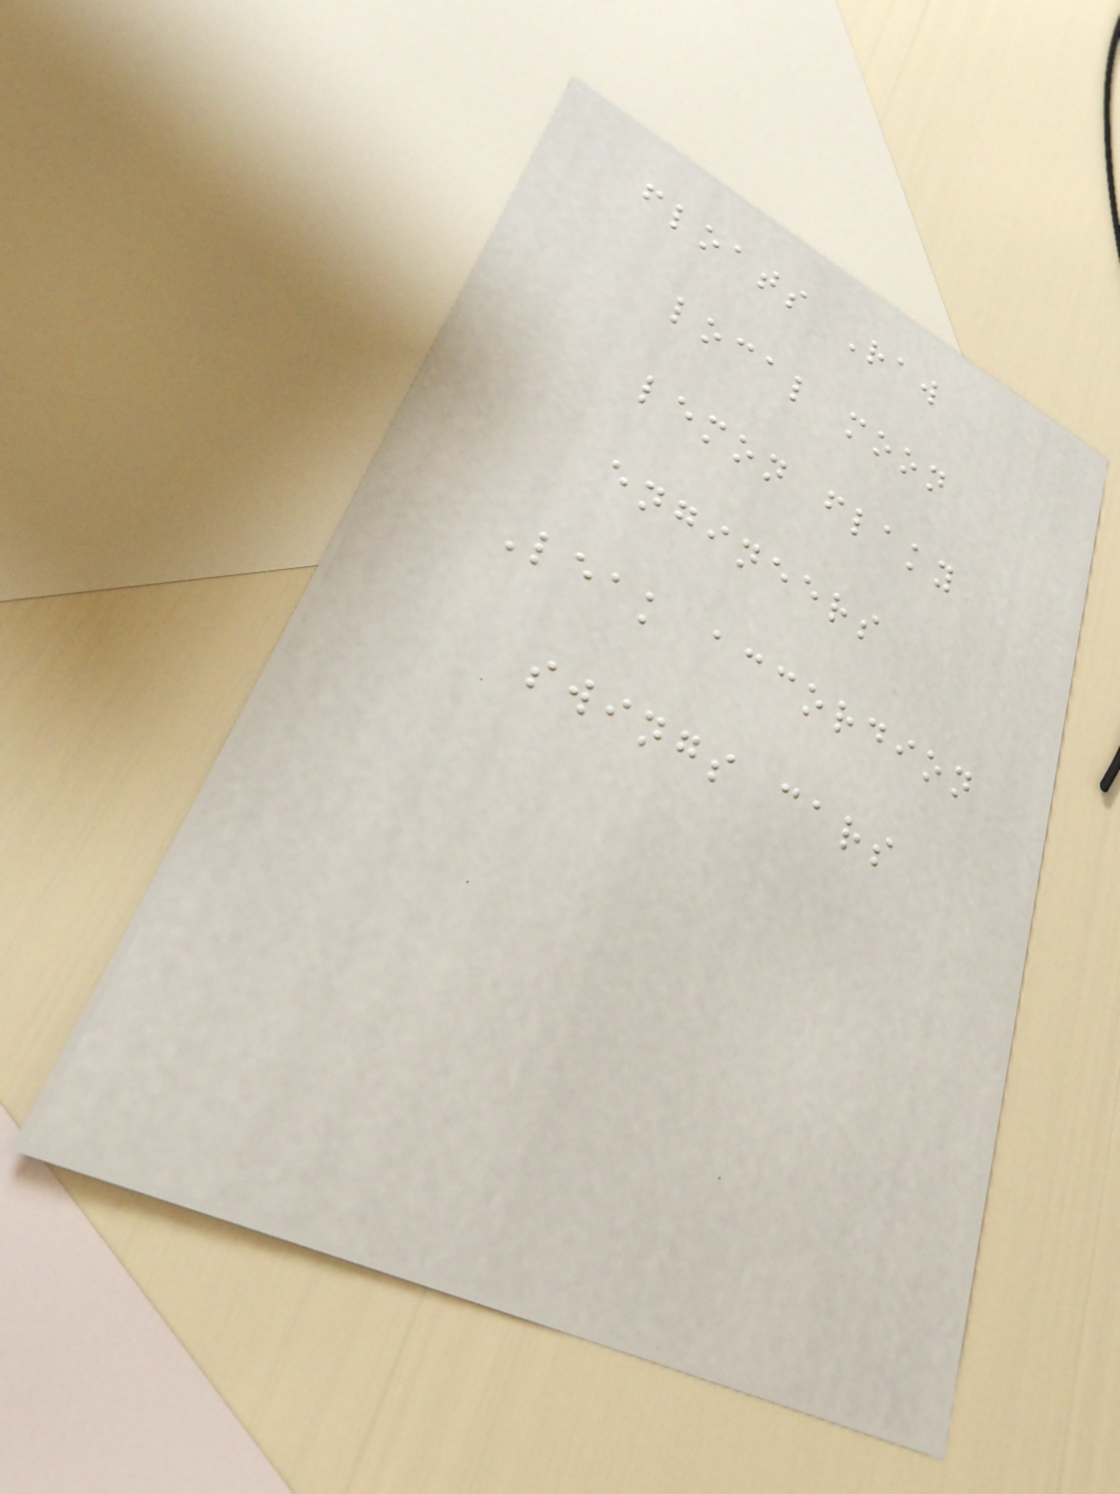floats Raw
local moon
lemon flaky
engineers
Leak accordion
swings cars
